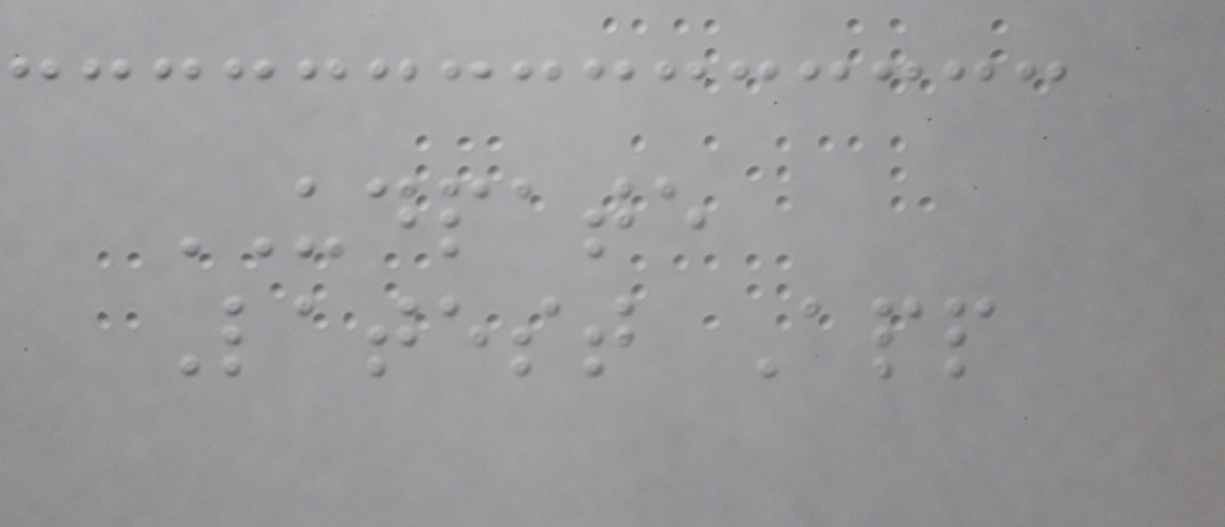UDPATE
Latest App
